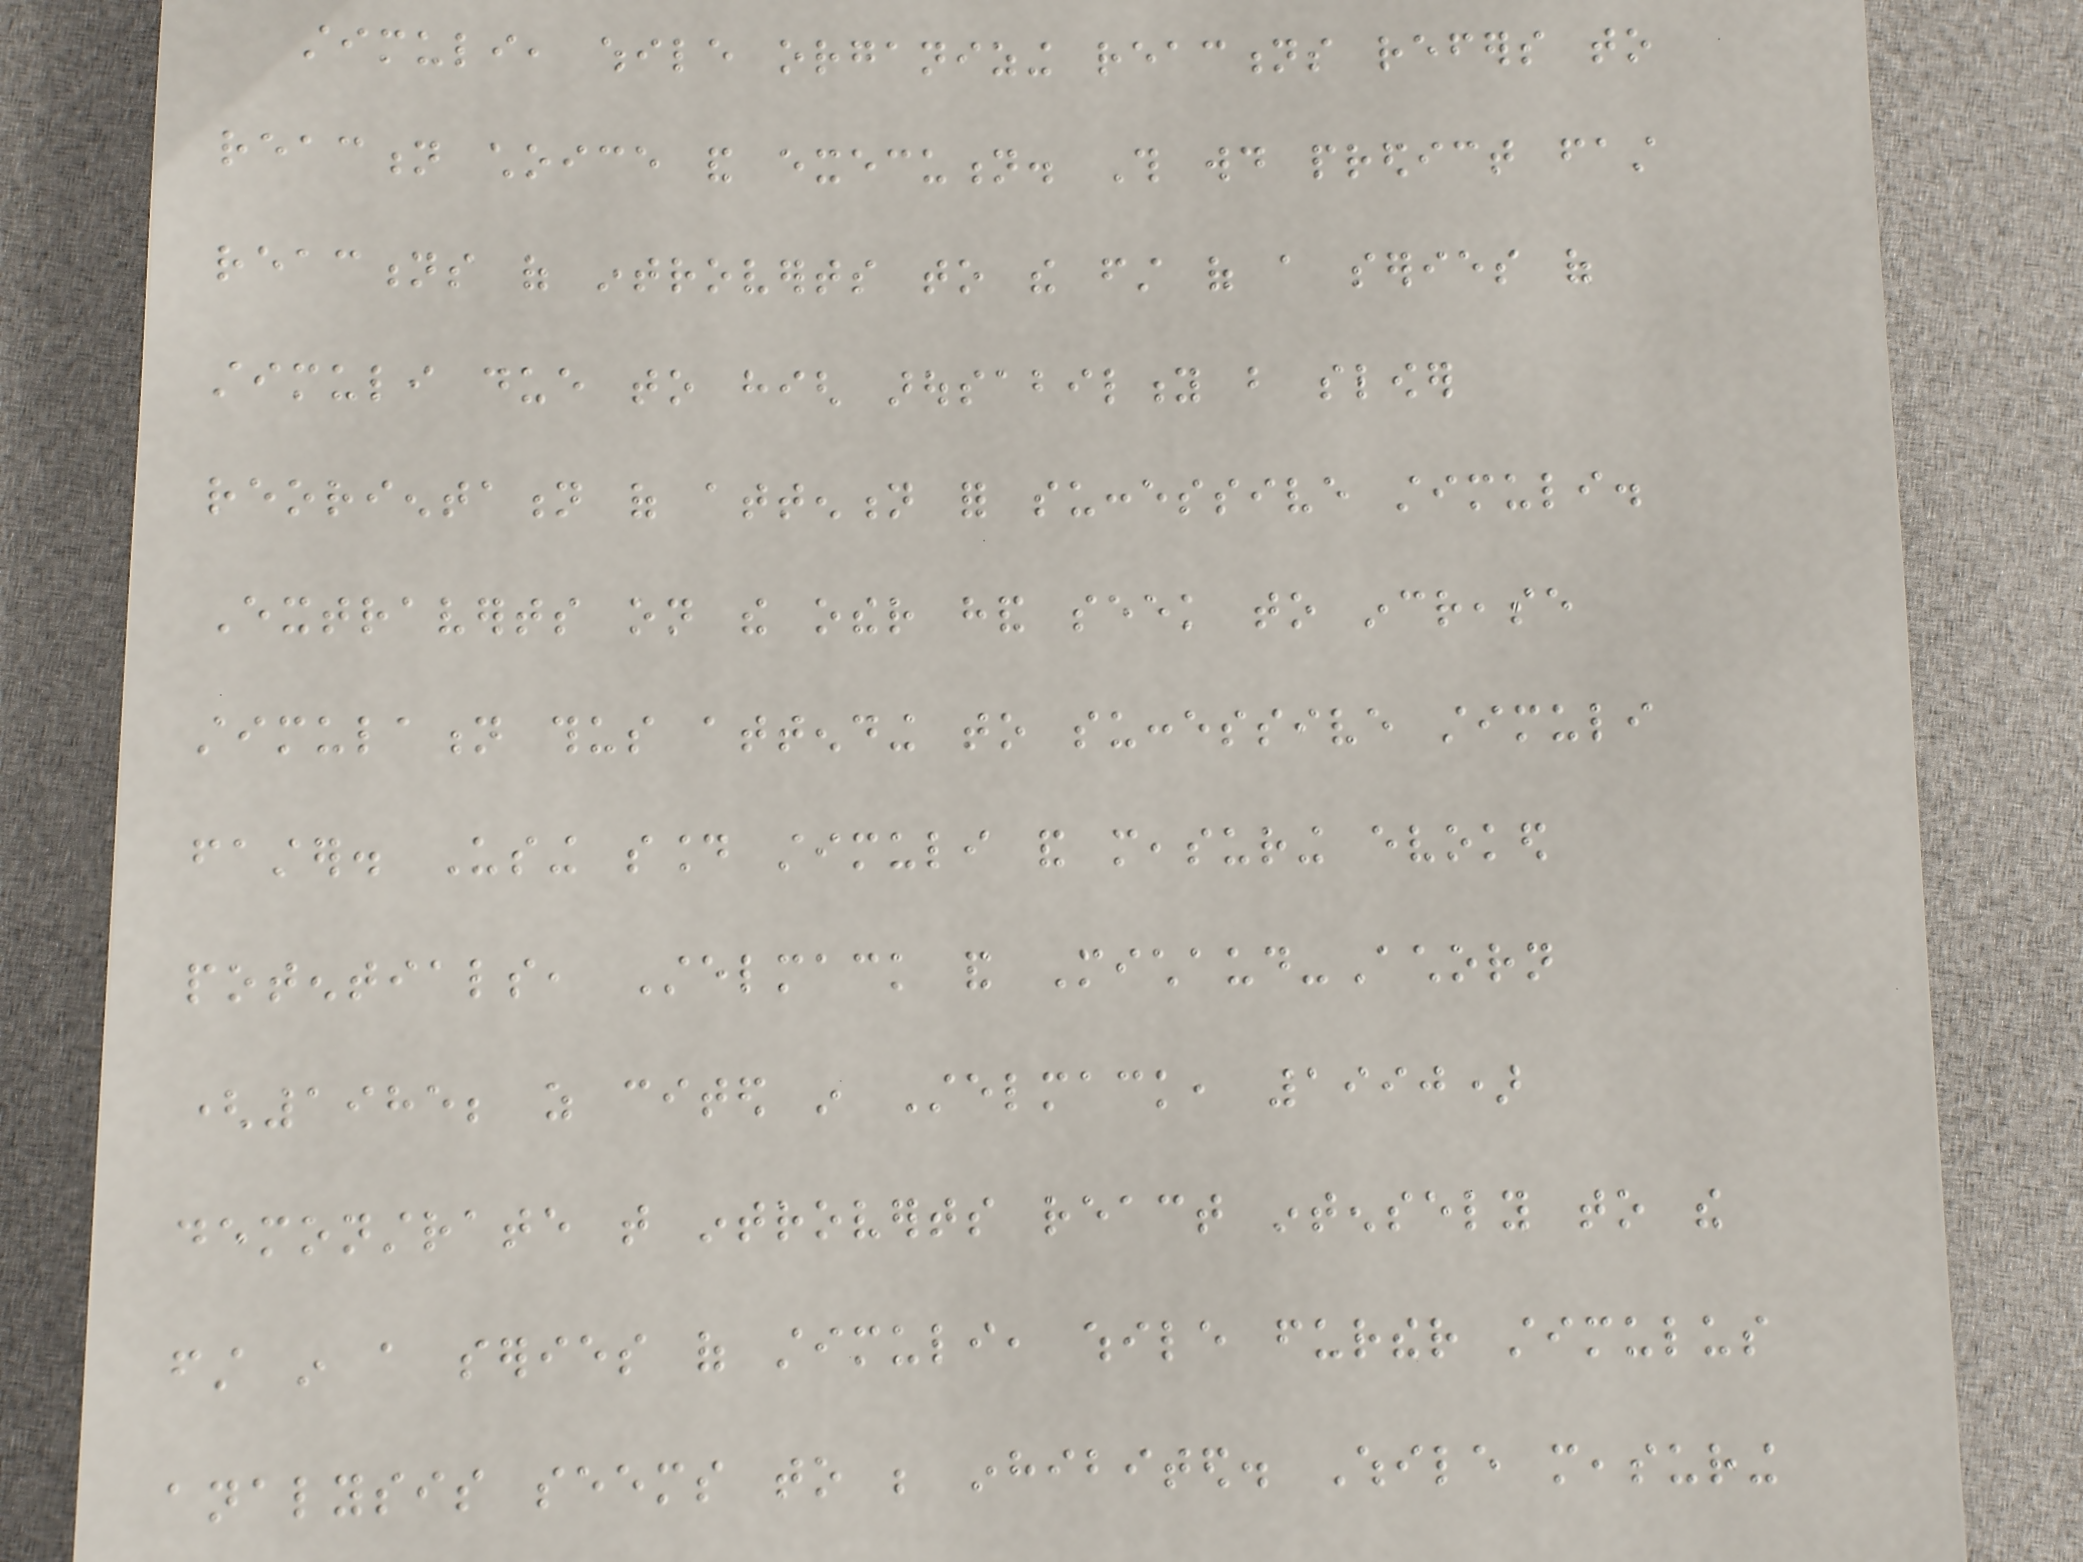stimuli, while organizing reactions refers to
reaction choice and execution. This would predict fast
reactions of introverts to the first of a series of
stimuli due to high arousability but slower
reorientation of attention for successive stimuli.
Extraverts on the other hand seek to increase
stimulation thus attending to successive stimuli
faster. Using sound stimuli and measuring evoked
potentials, Stelmack and Michaud-Achorn
(1985; as cited in Stelmack, 1990)
demonstrate that introverts react intensely to the
first in a series of stimuli, while further stimulus
analysis seems to be inhibited. While measuring
